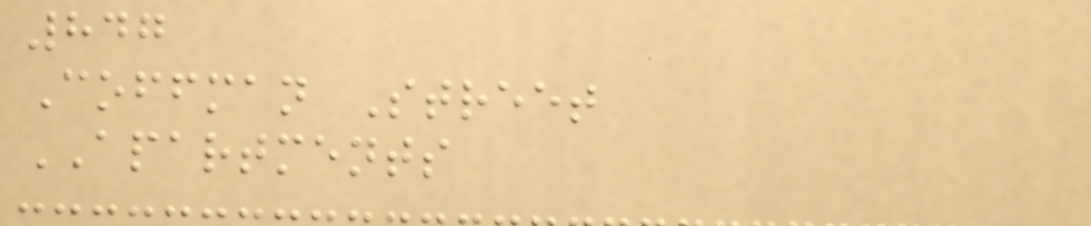847
Coffman Street
APARTMENTS
